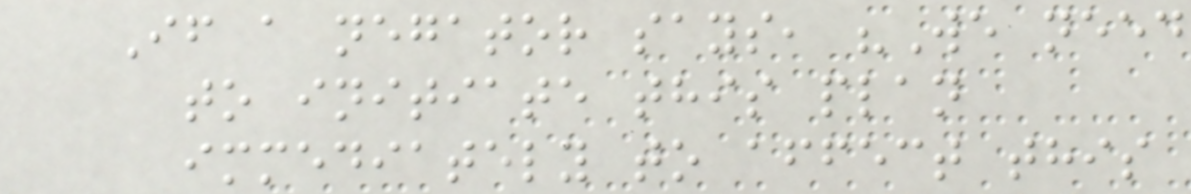If a negator says, "We need
to initiate this plan
immediately to affect this
